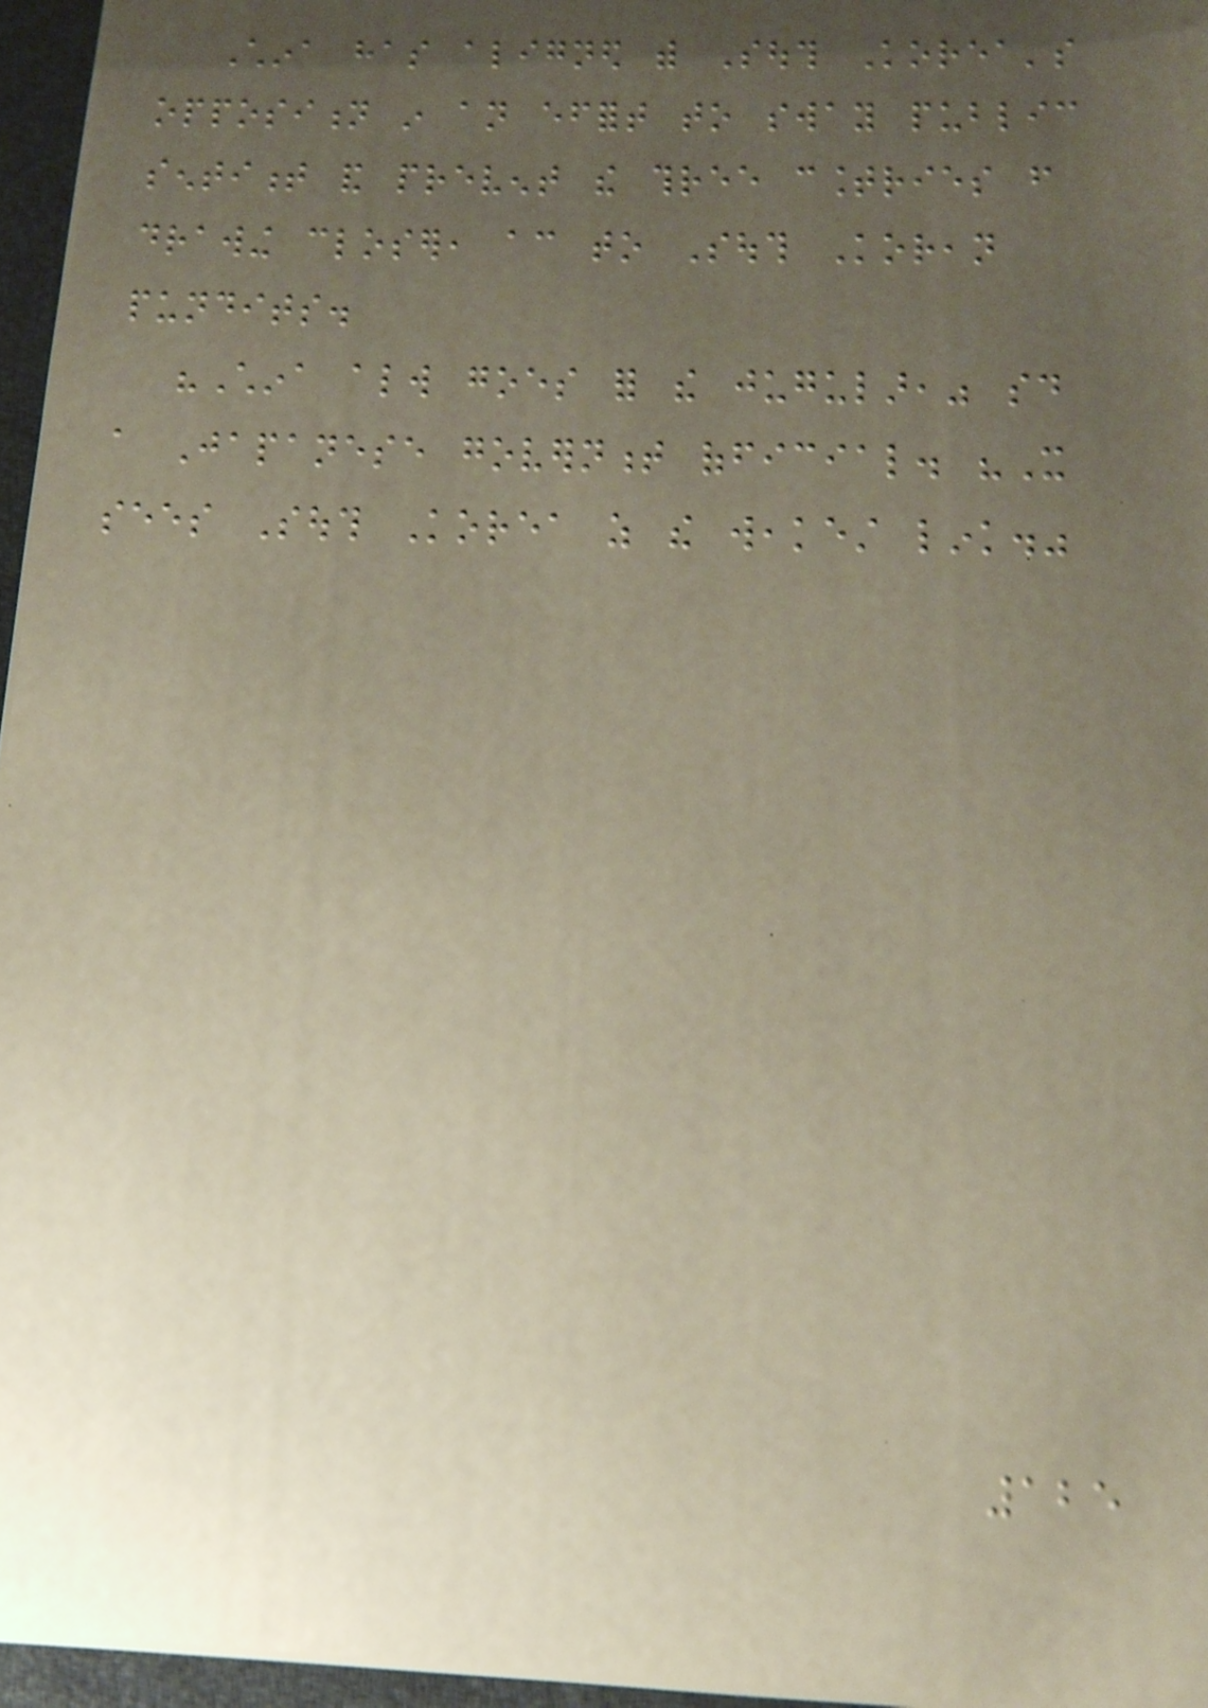China has aligned with South Korea's
opposition in an effort to sway public
sentiment and prevent the three countries from
drawing closer, according to South Korean
pundits.
"China always goes for the jugular," said
a Japanese government official. "It
sees South Korea as the weakest link."
125
